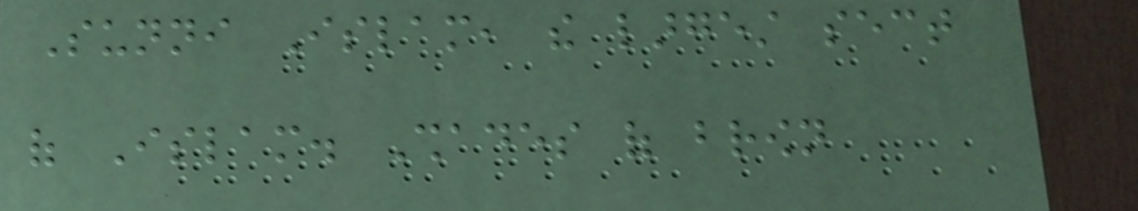Sunni Islam, the largest sect
of Islam. Shades of brown
